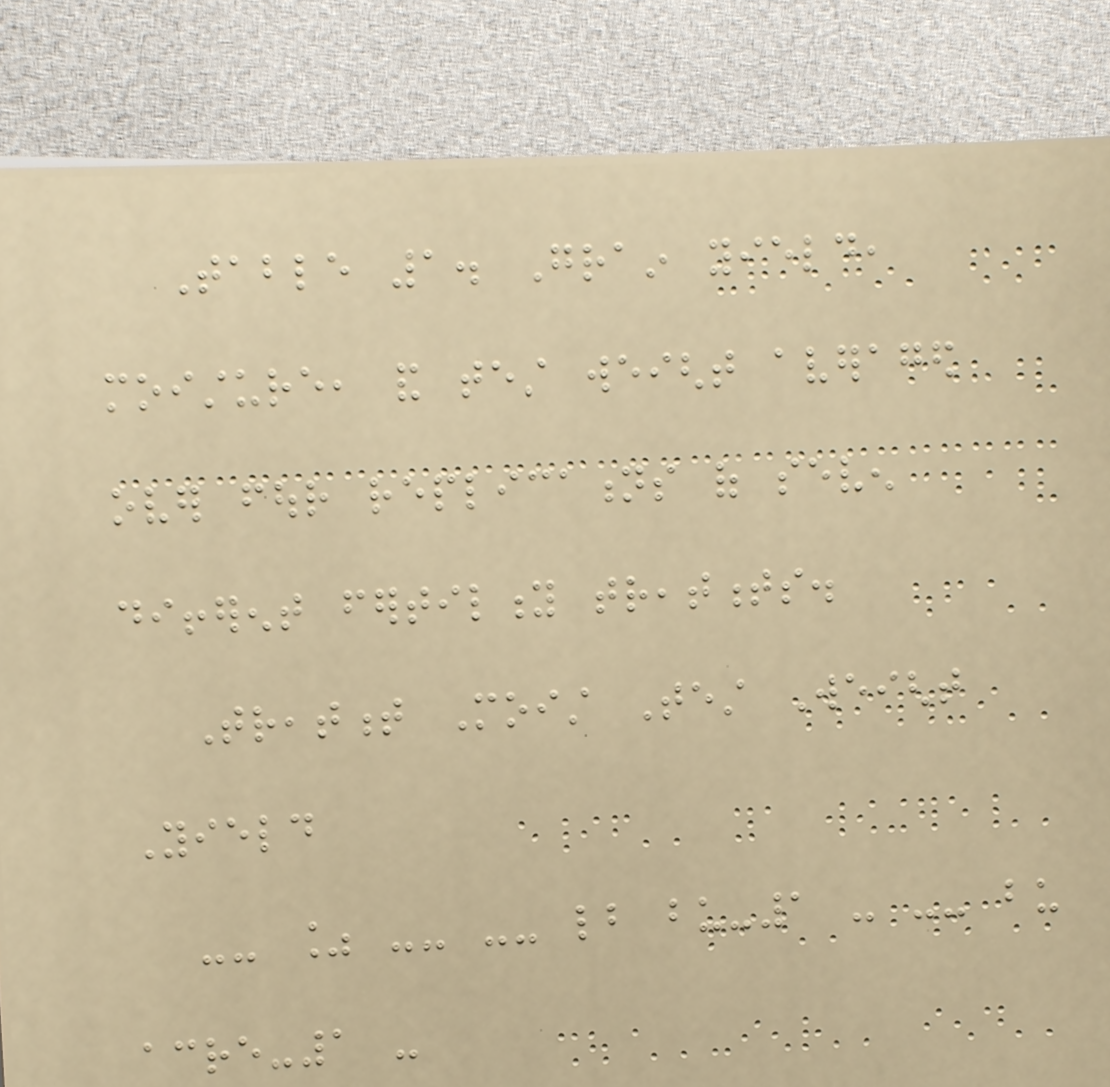Table 1. Grain yield,
moisture, and test weight averaged
over four replications of seven
different fertility treatments.
Treatment Moist Test Weight
Yield
-- % -- -- lb bu-1 - -- bu
acre-1 -
